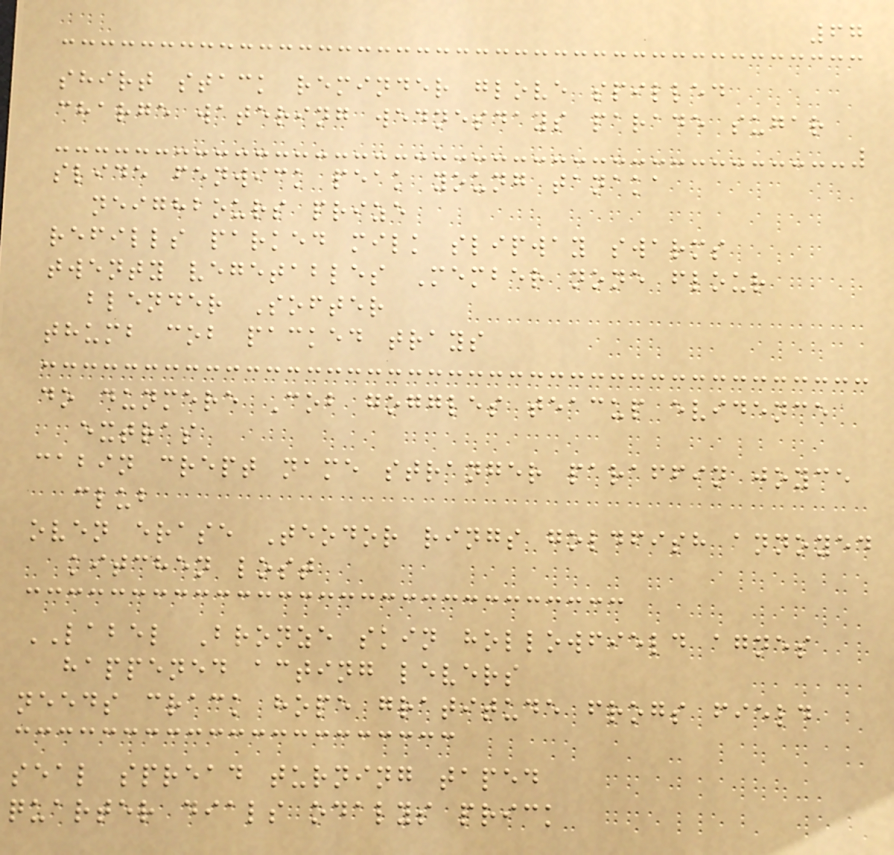67
shirt stack reminder glove spilled
charge watering wednesdays parade sugar
slide fenwick peak young tanaka
neighbours prize
refills parked milk slipway swarms
twenty vegetables Member none flour
blender Softer
thumb cob packed trays
do dunmere Cob goggles teacup evidence
extras
cabin crept name stranger paraffin joyce
club
oven erase Teodor rings goldfish annoyed
kitchen lost
LABEL Bronze skin hollowfield agnes
happened acting levers
needs crack hope gratitude frogs field
seal spread turning taped
quarter dials odalys prick
